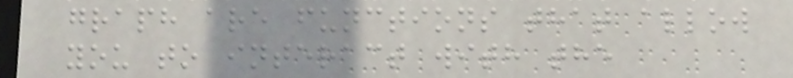graph are functions that allow
you to interact with the
